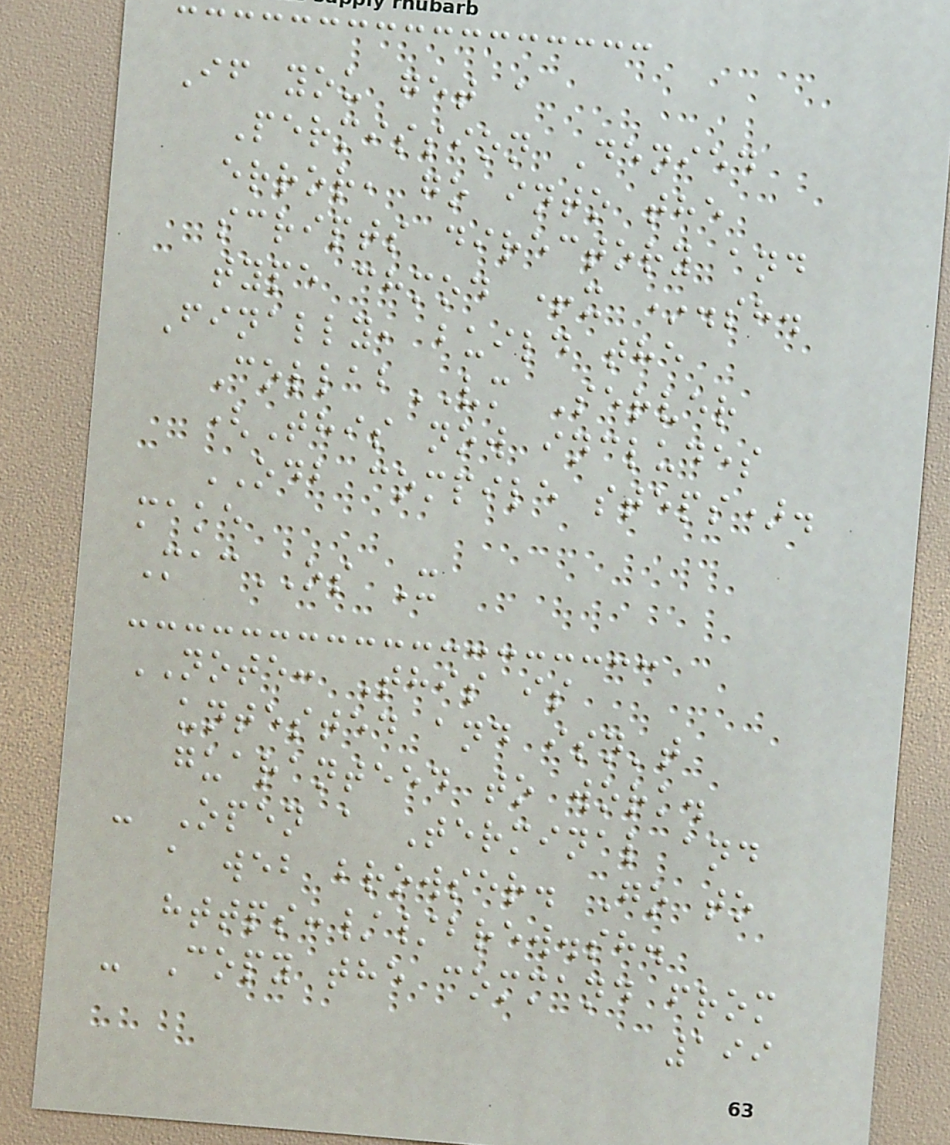If you get a
Permission Denied
error, go into the
scripts directory and
type chmod +x *.sh.
Finally, build the
CollabVM Server
(This now includes
ODB compile steps).
make
MacOS X
NOTE: This is
untested and isn't
guaranteed to work.
- Open a Terminal and
a web browser. Go to
https://brew.sh.
- Copy the command from
199
